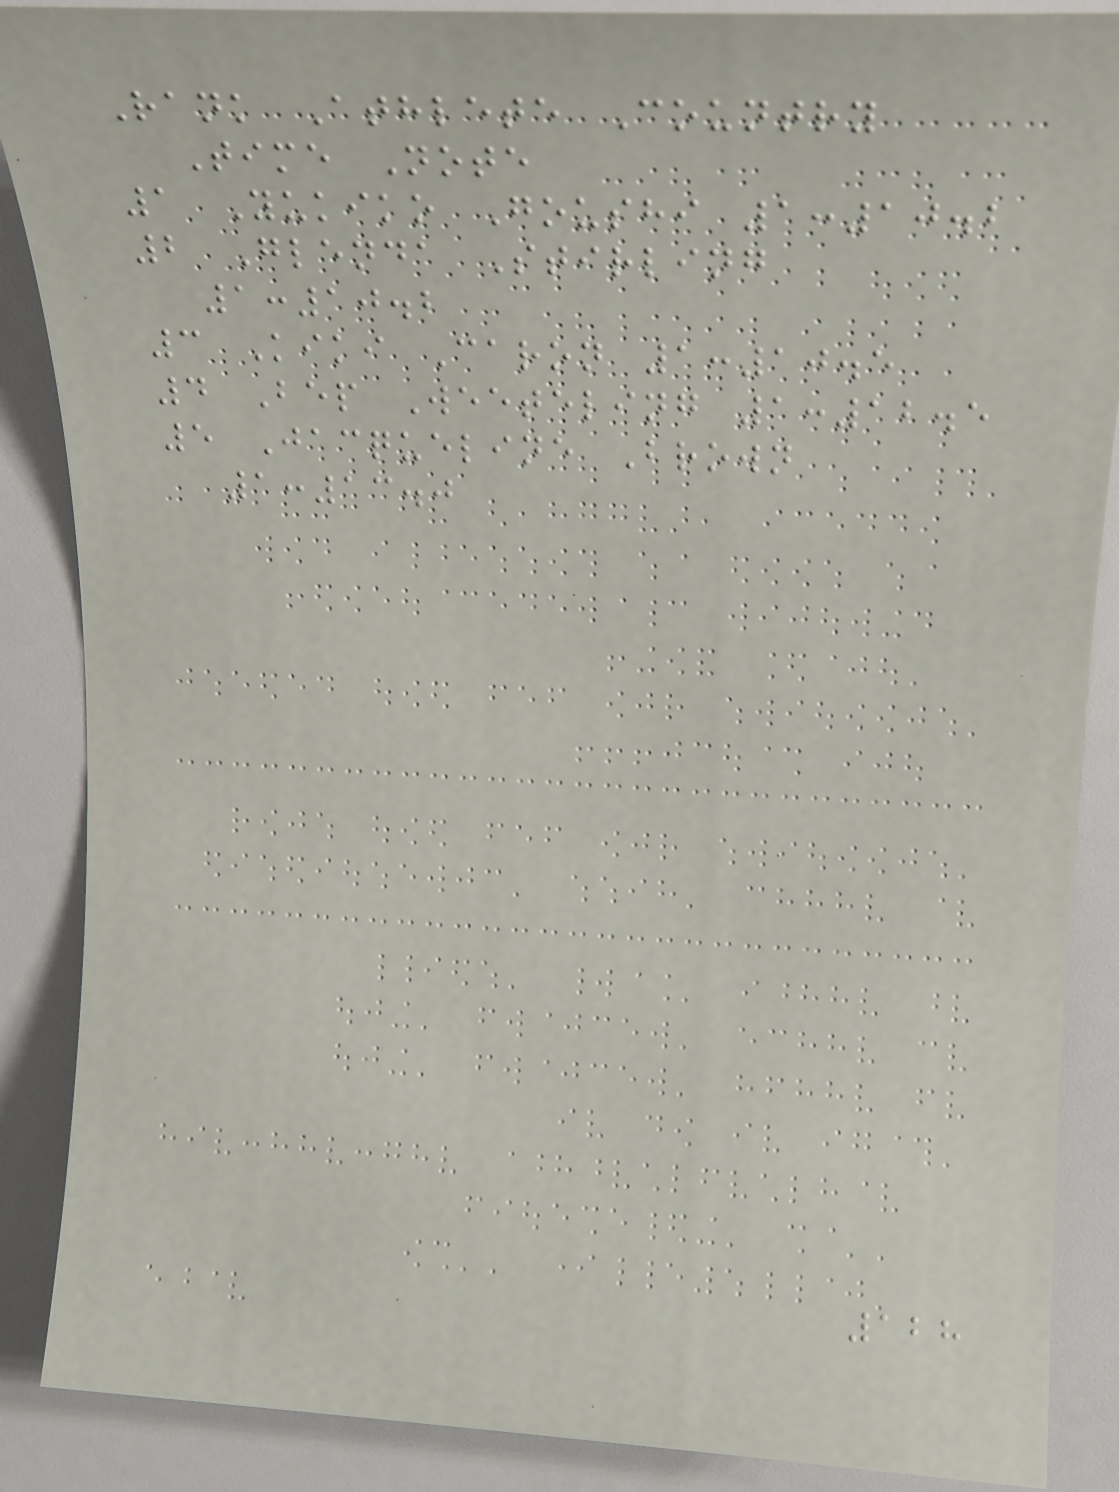Rank Athlete Country
Time Note
1 Yukiko Goushi 1:10.2
2 Glenda Stirling
1:10.2
3 Kiki Caron 1:10.5
4 Bep Weeteling 1:12.5
5 Jacqueline Brown
1:13.0
128
